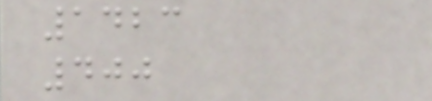1423
400
